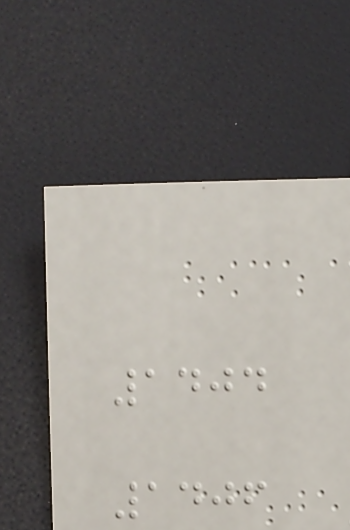1404
1406
